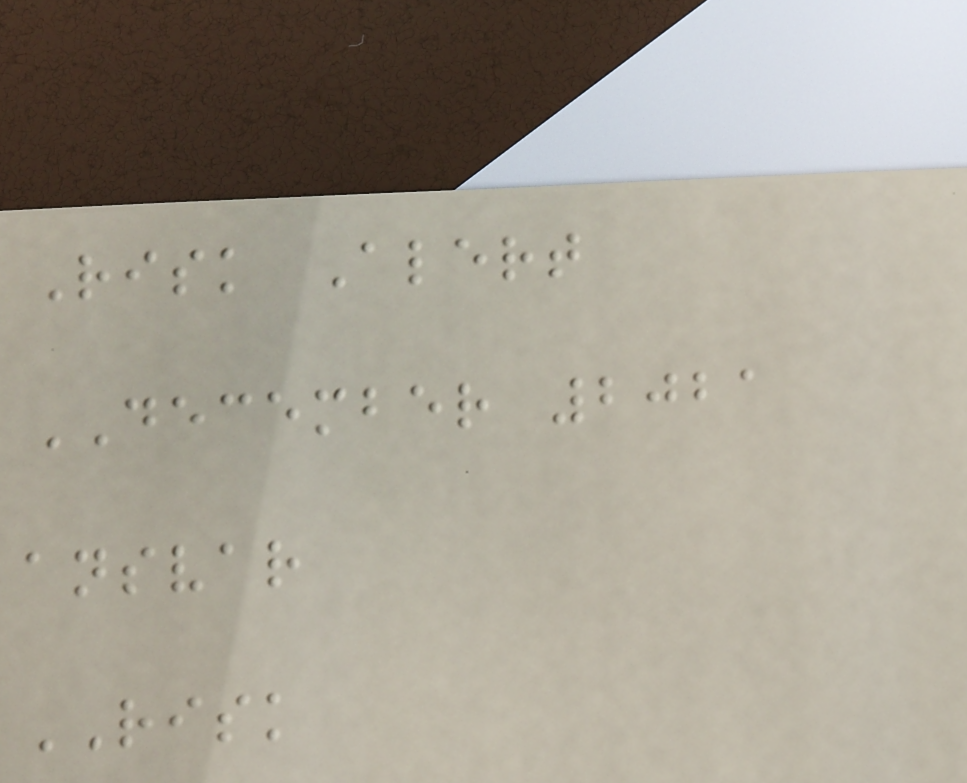Risk Alert
DECEMBER 2021
ansvar
RISK
